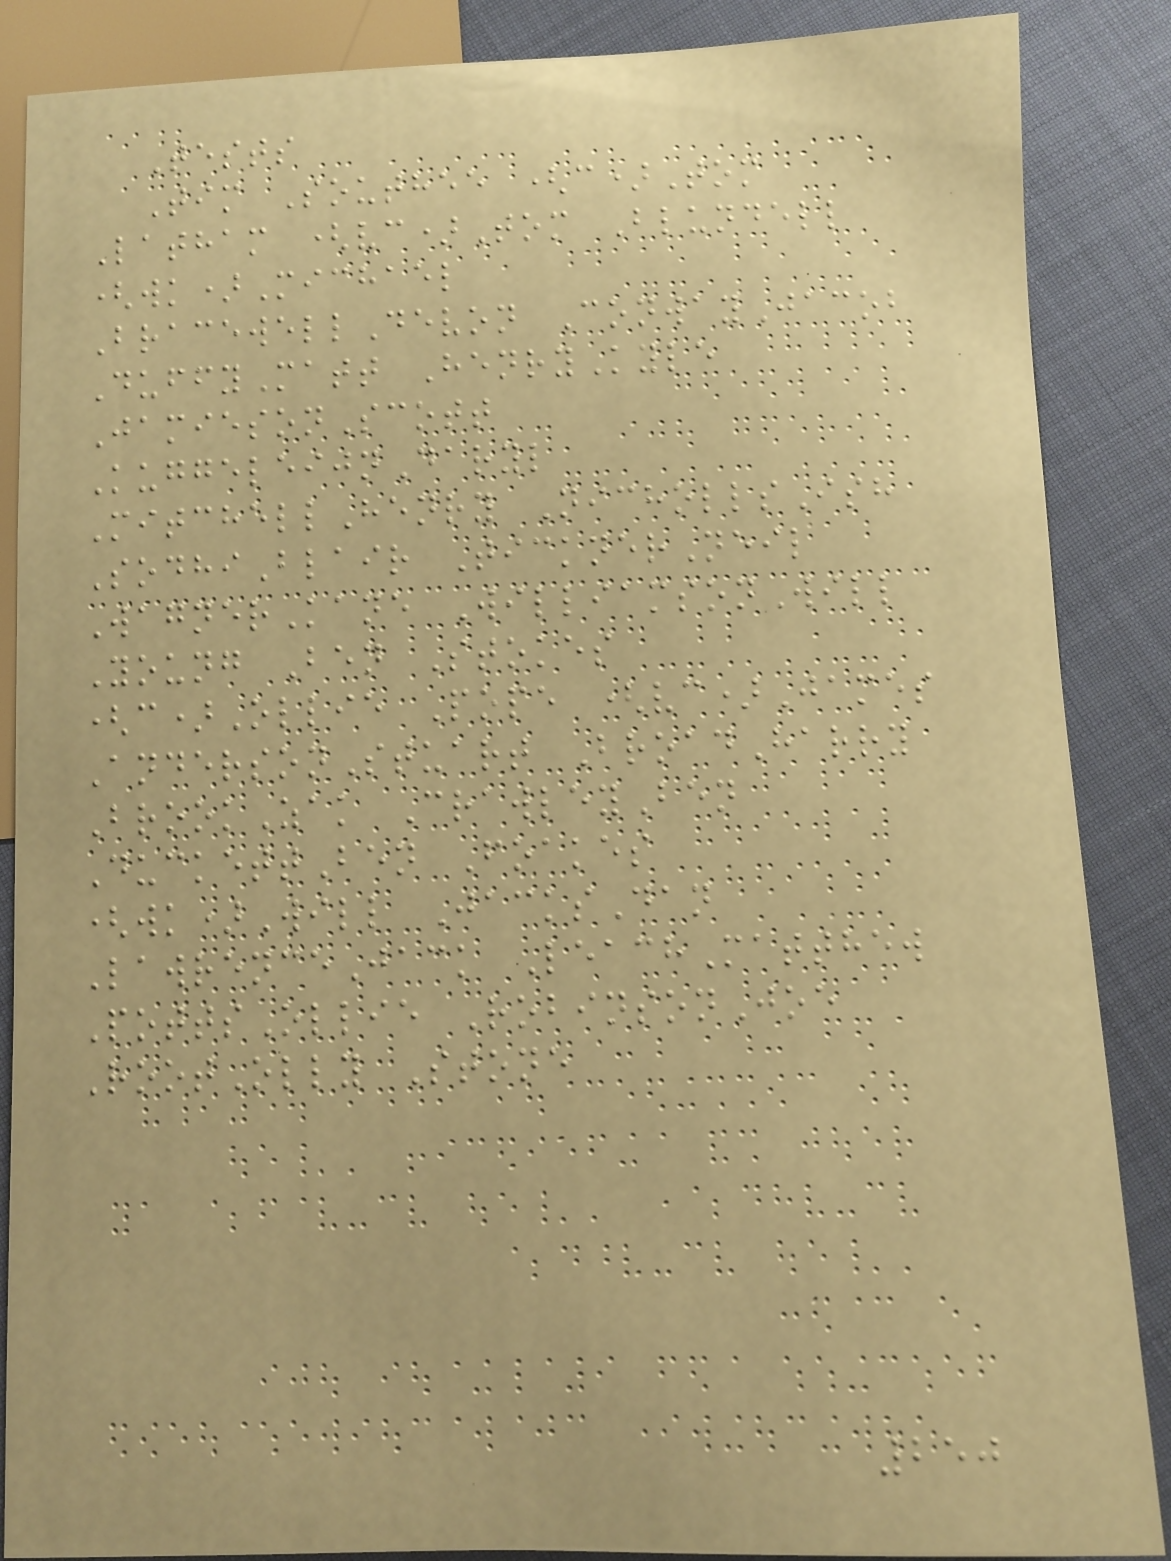Tests
Tim Southee (c)Tom
Latham (vc)Tom Blundell
(wk)Michael
BracewellDevon ConwayJacob
DuffyMatt HenryKyle
JamiesonScott
KuggeleijnDaryl
MitchellHenry NichollsIsh
SodhiBlair TicknerNeil
WagnerKane WilliamsonWill
Young Ben Stokes
(c)Ollie Pope (vc)James
AndersonStuart BroadHarry
BrookZak CrawleyBen
DuckettBen Foakes
(wk)Will JacksDan
LawrenceJack LeachMatthew
PottsOllie RobinsonJoe
RootOlly Stone
250
